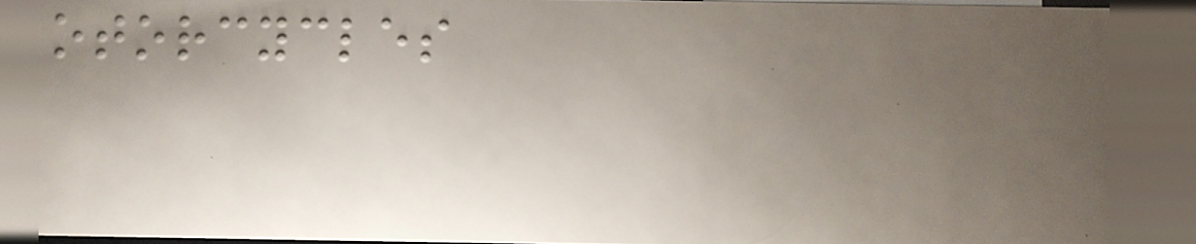otorcycles
